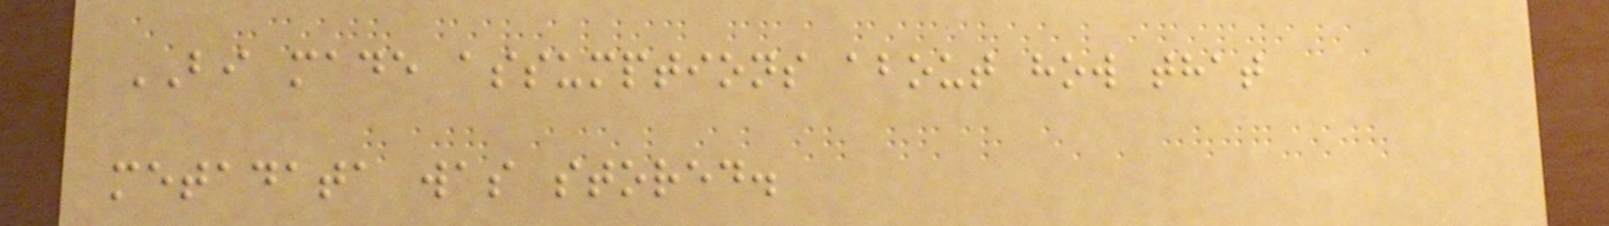BI made assumptions about how that
metadata was stored.
